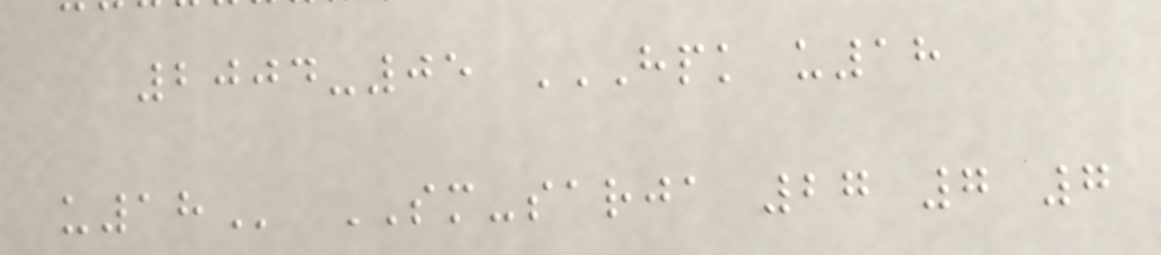2004-05 HPK U18
U18 SM-sarja 27 7 7
